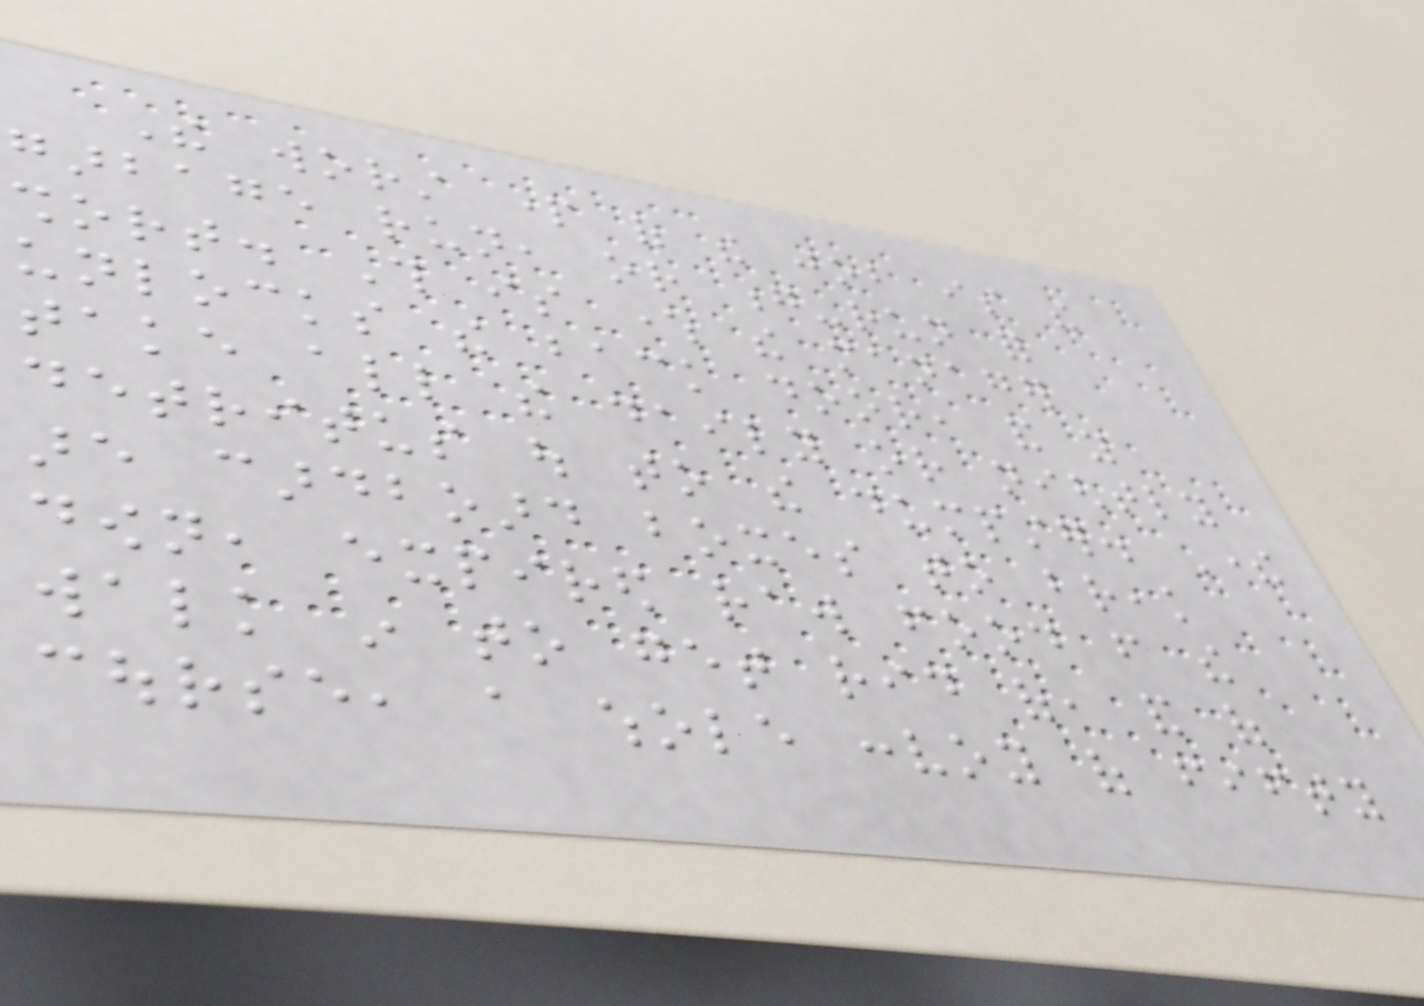The worst part of the job is the
garbage run, or g-run for
short. This is where the manager
unlocks the back door, and you
take all the daily or nightly
detritus out to the dumpster. There
are cardboard boxes to break
down, expired raw food from the
walk in to get rid of, and of
course, a whole convoy of fifty
